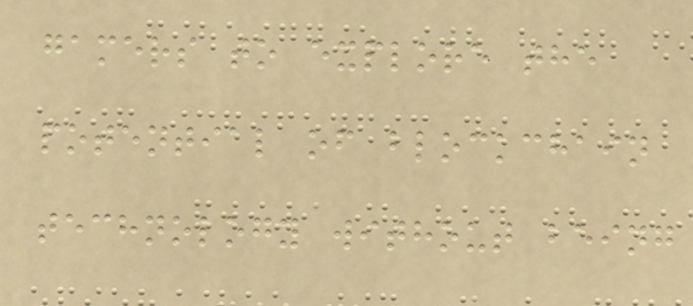gamers to explore the
potential of blockchain
technology without being
